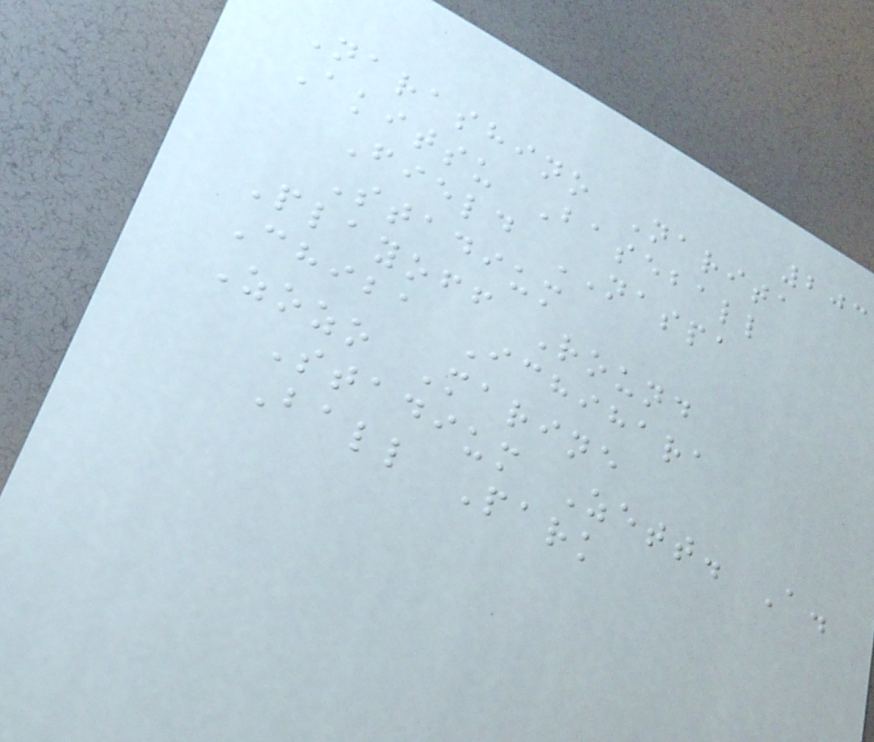203
Narashino Narita
Akitsu Baseball
Field NASPA
Stadium
Playoff Round
Chiba Ichihara
Zozo Marine
Stadium Zett. A.
Ball Park
